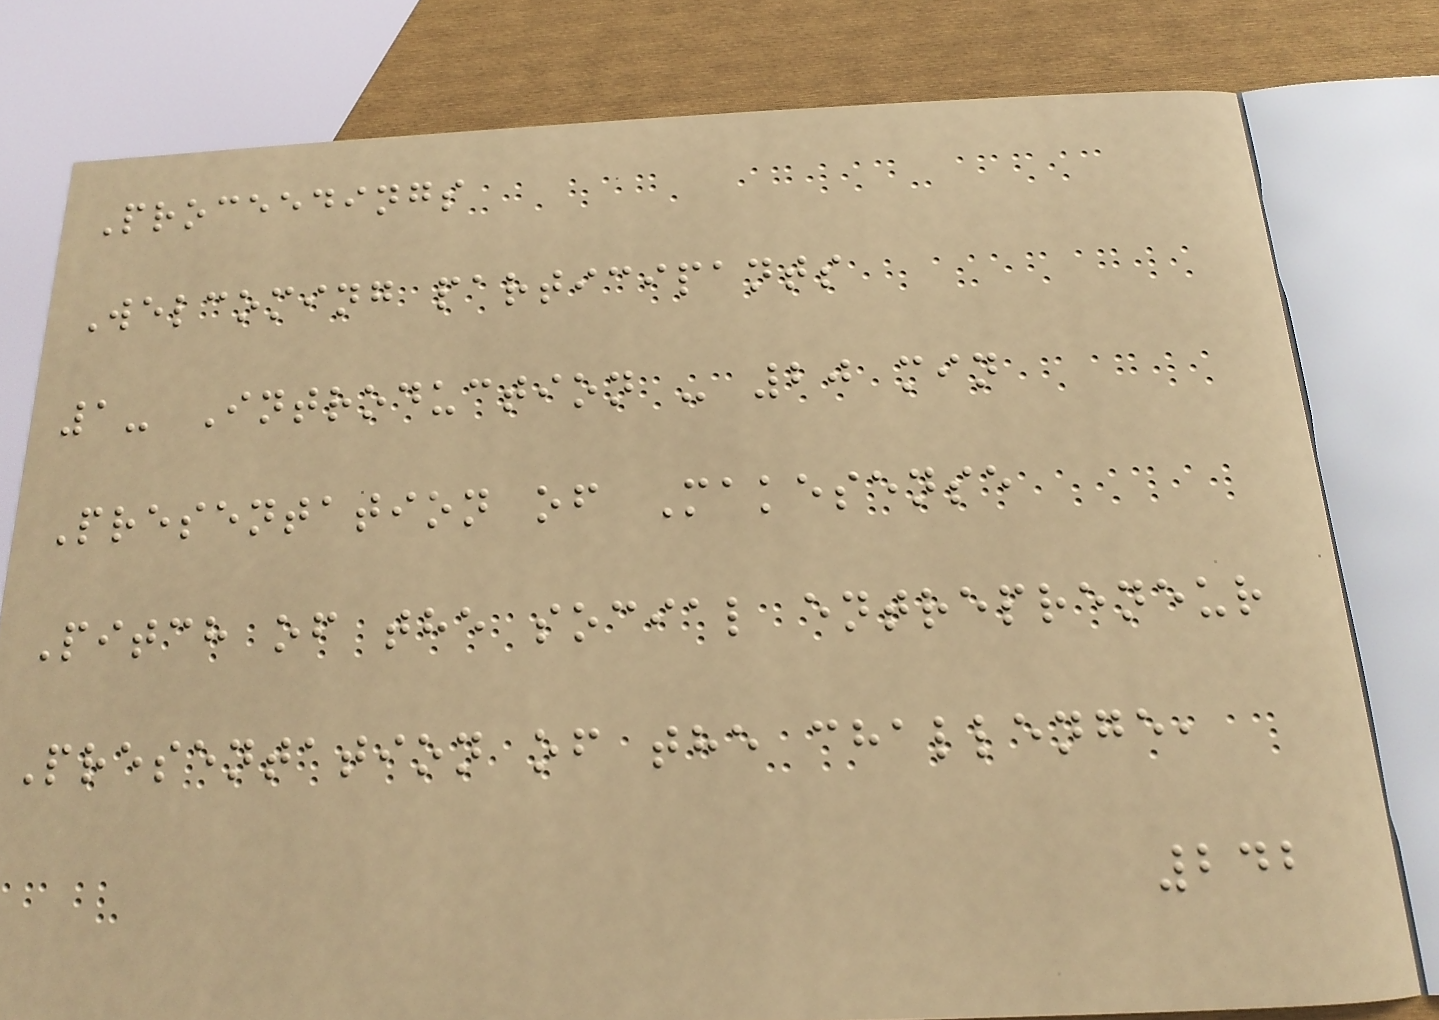Proceedings
Welcoming participants
1- Introduction - 20 min
Presentation of Makesense
Pitch of the social entrepreneur
Presentation of the challenge,
242
